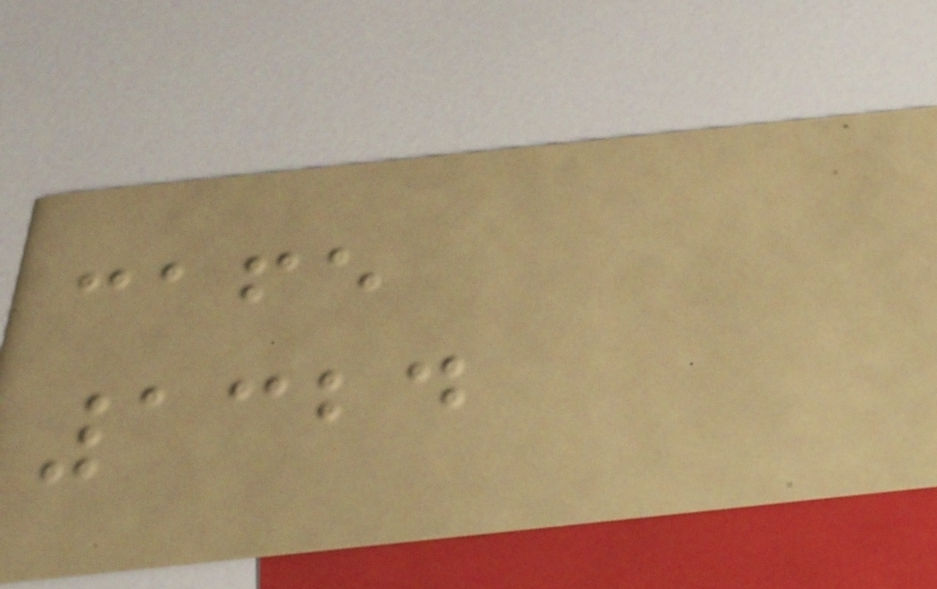cafe
1324
